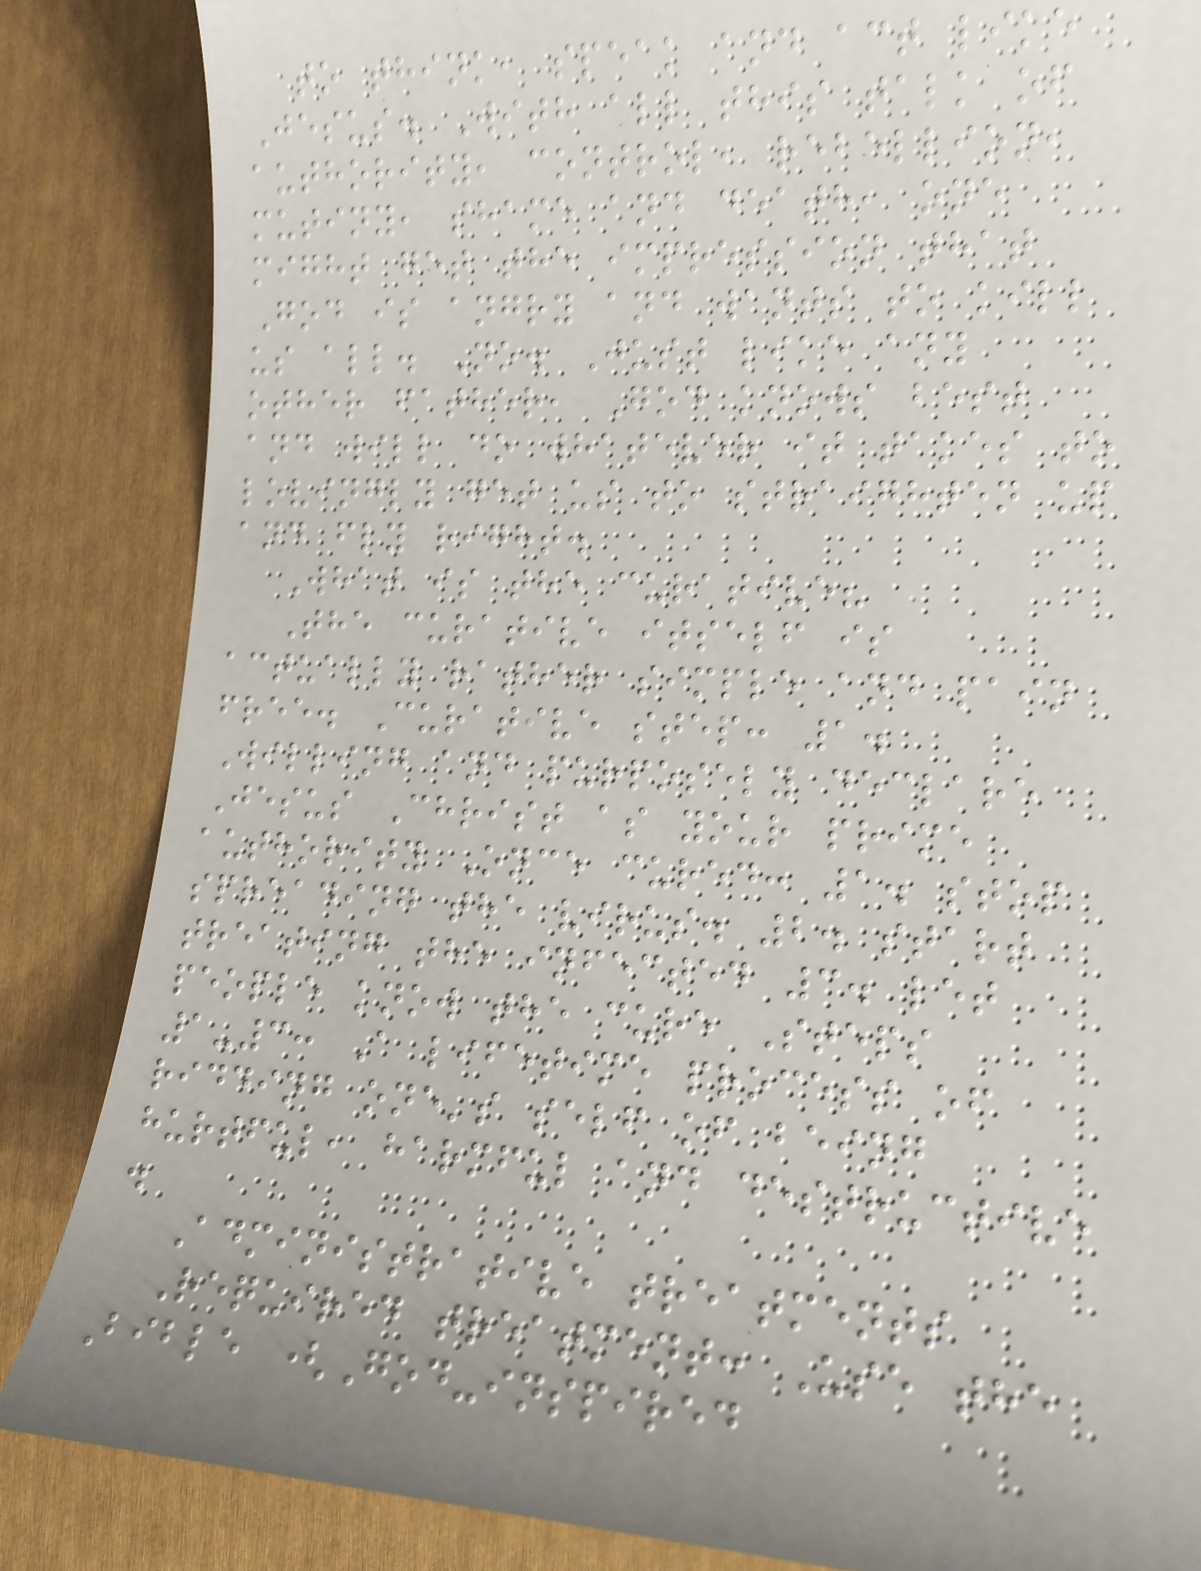to think, speak and act like
Jesus. With all this talk of
authority, control, rebellion,
mutiny, shame and death, one
might get the impression that
God is angry and wants to kill
us all. No. Just like any
other father, God knows best
and will do whatever it takes to
lovingly get us to straighten up
and fly right.
What is the curative?
The curative itself is
actually rather simple and pain
free. Curative step: 1.
Willing and purposely declare
Jesus Christ as your prime
authority Once cured: 1. stop
spreading the virus. 2. start
treating the infected 3. let
people know the cure Steps
1-3: A lifetime process of
ridding one's self of being
hurtful, harmful and destructive
.
Administrative treatments
Required treatment: Use the
Bible (God-inspired
